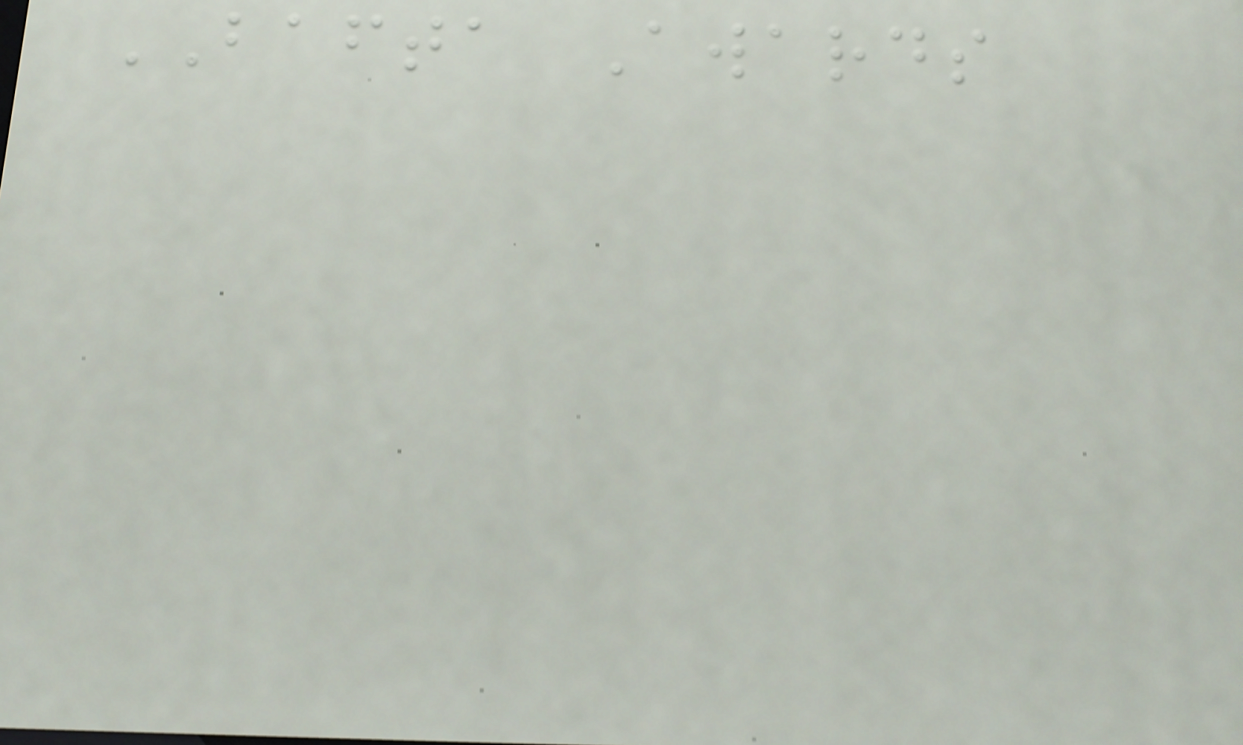BAFTA Awards
